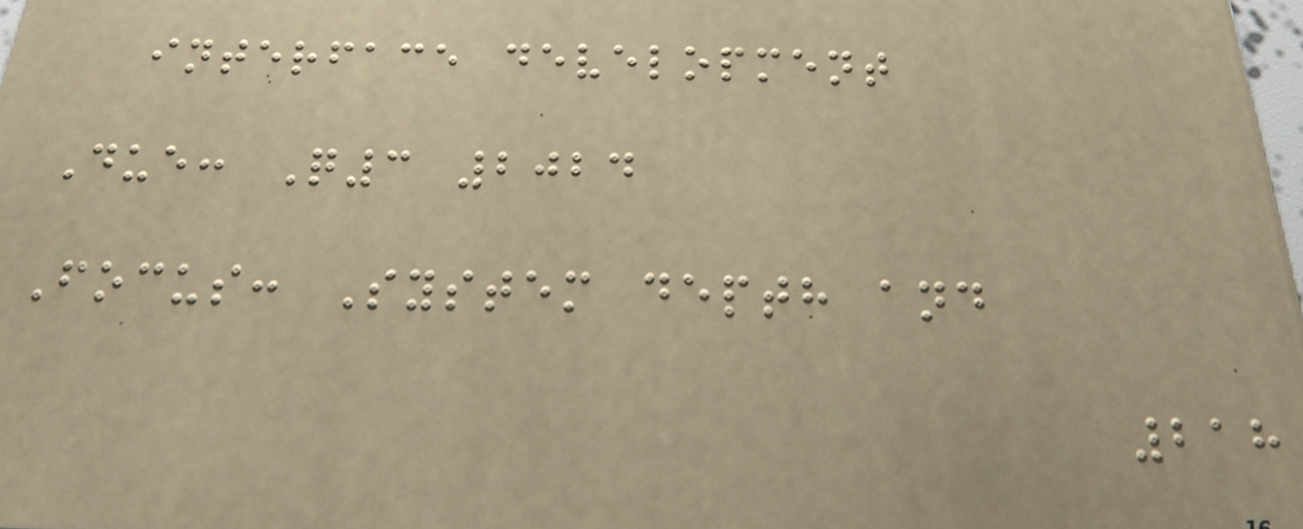interface development
Due: Q3 2024
Focus: System depth and
218
